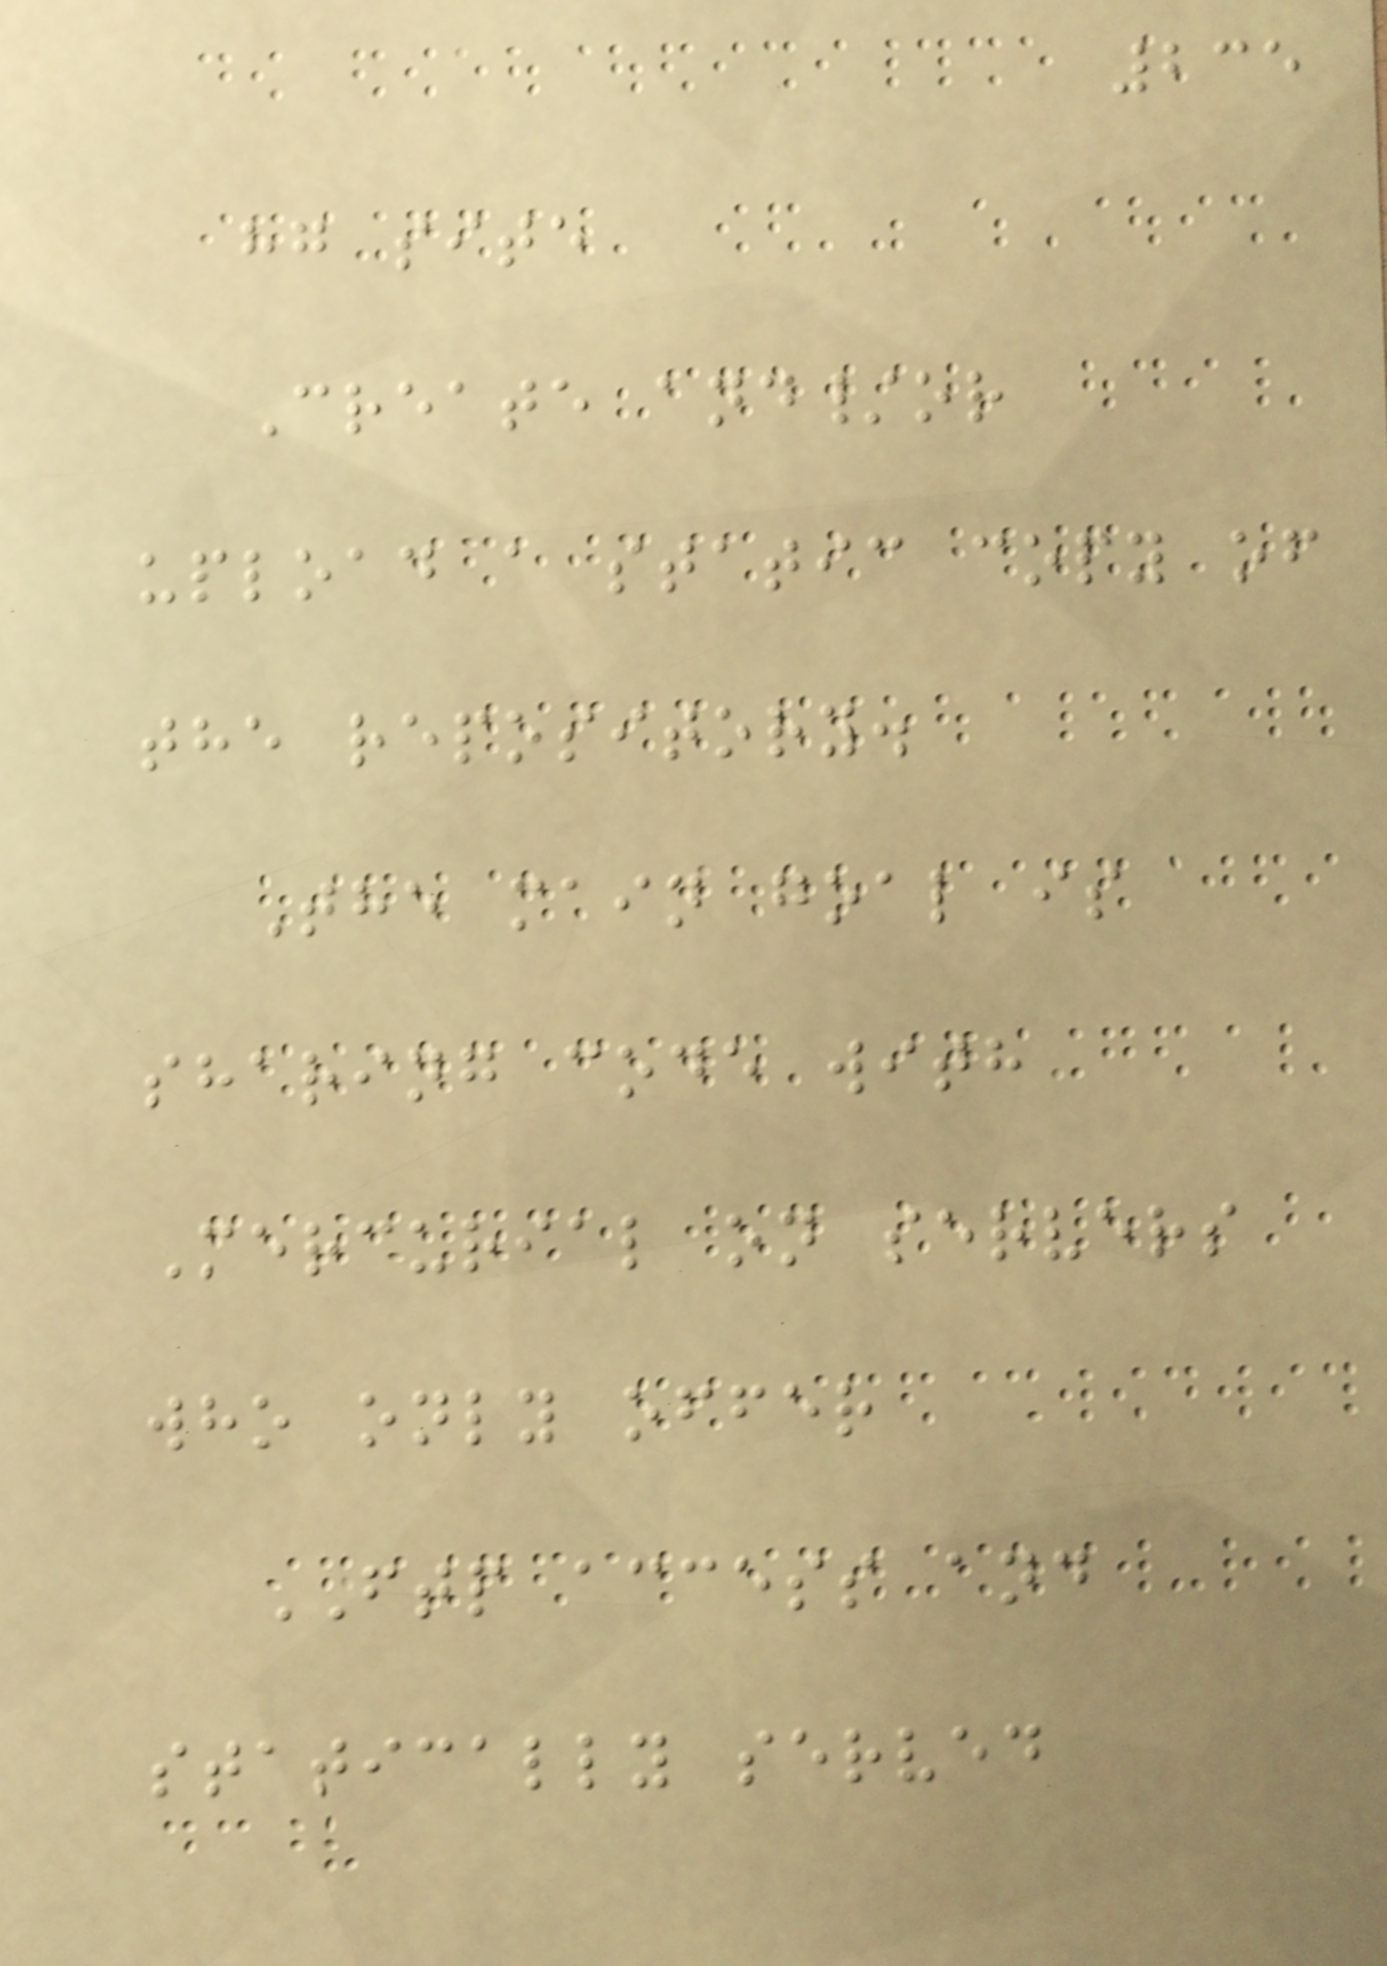235
hg site
Create and/or
upload a static copy of
the repository.
The main goal is
sharing code with
Mercurial on servers
who only offer
FTP access and
statically served
